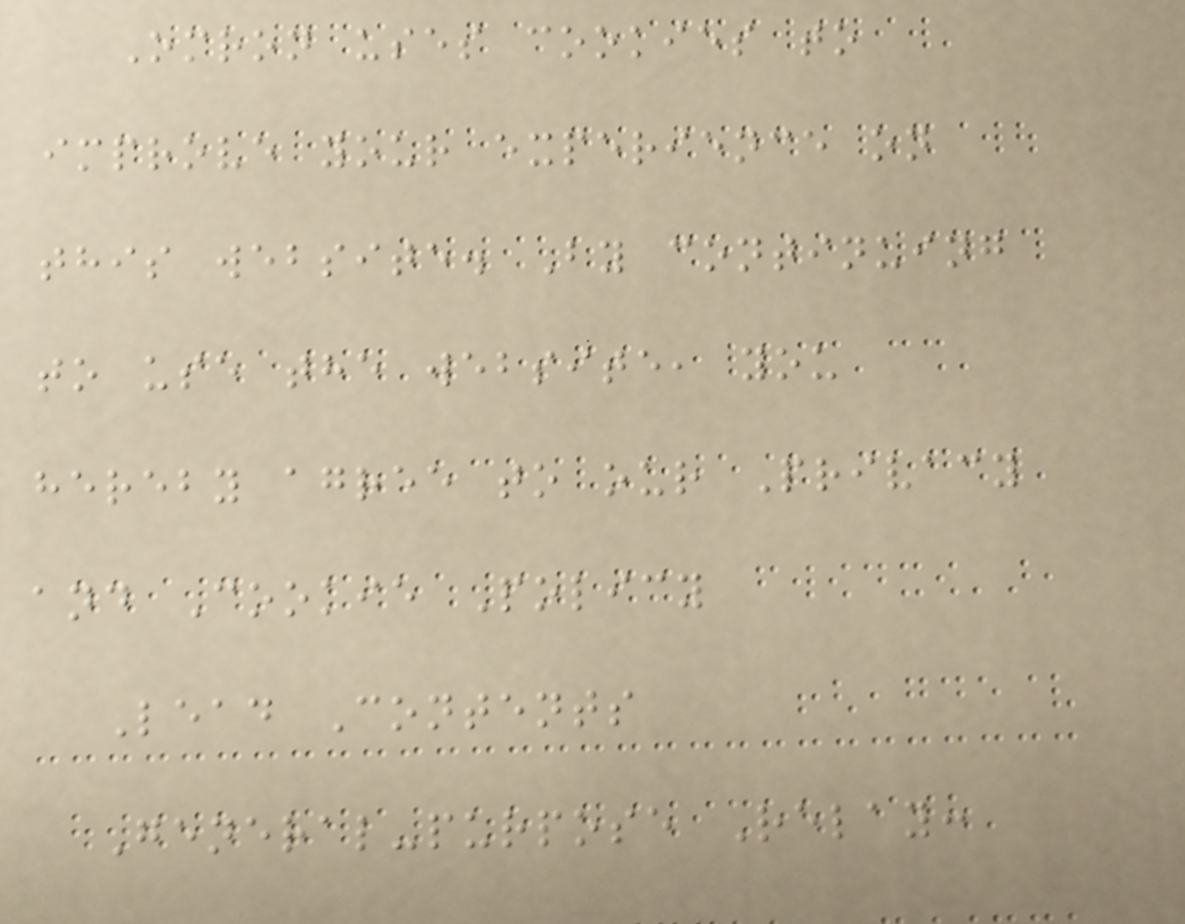Omron uses cookies to
improve your experience on
this website. By continuing
to use the website, you
hereby agree to our Privacy
and Cookie Policy
Lead Contents
General-purpose Relay:
